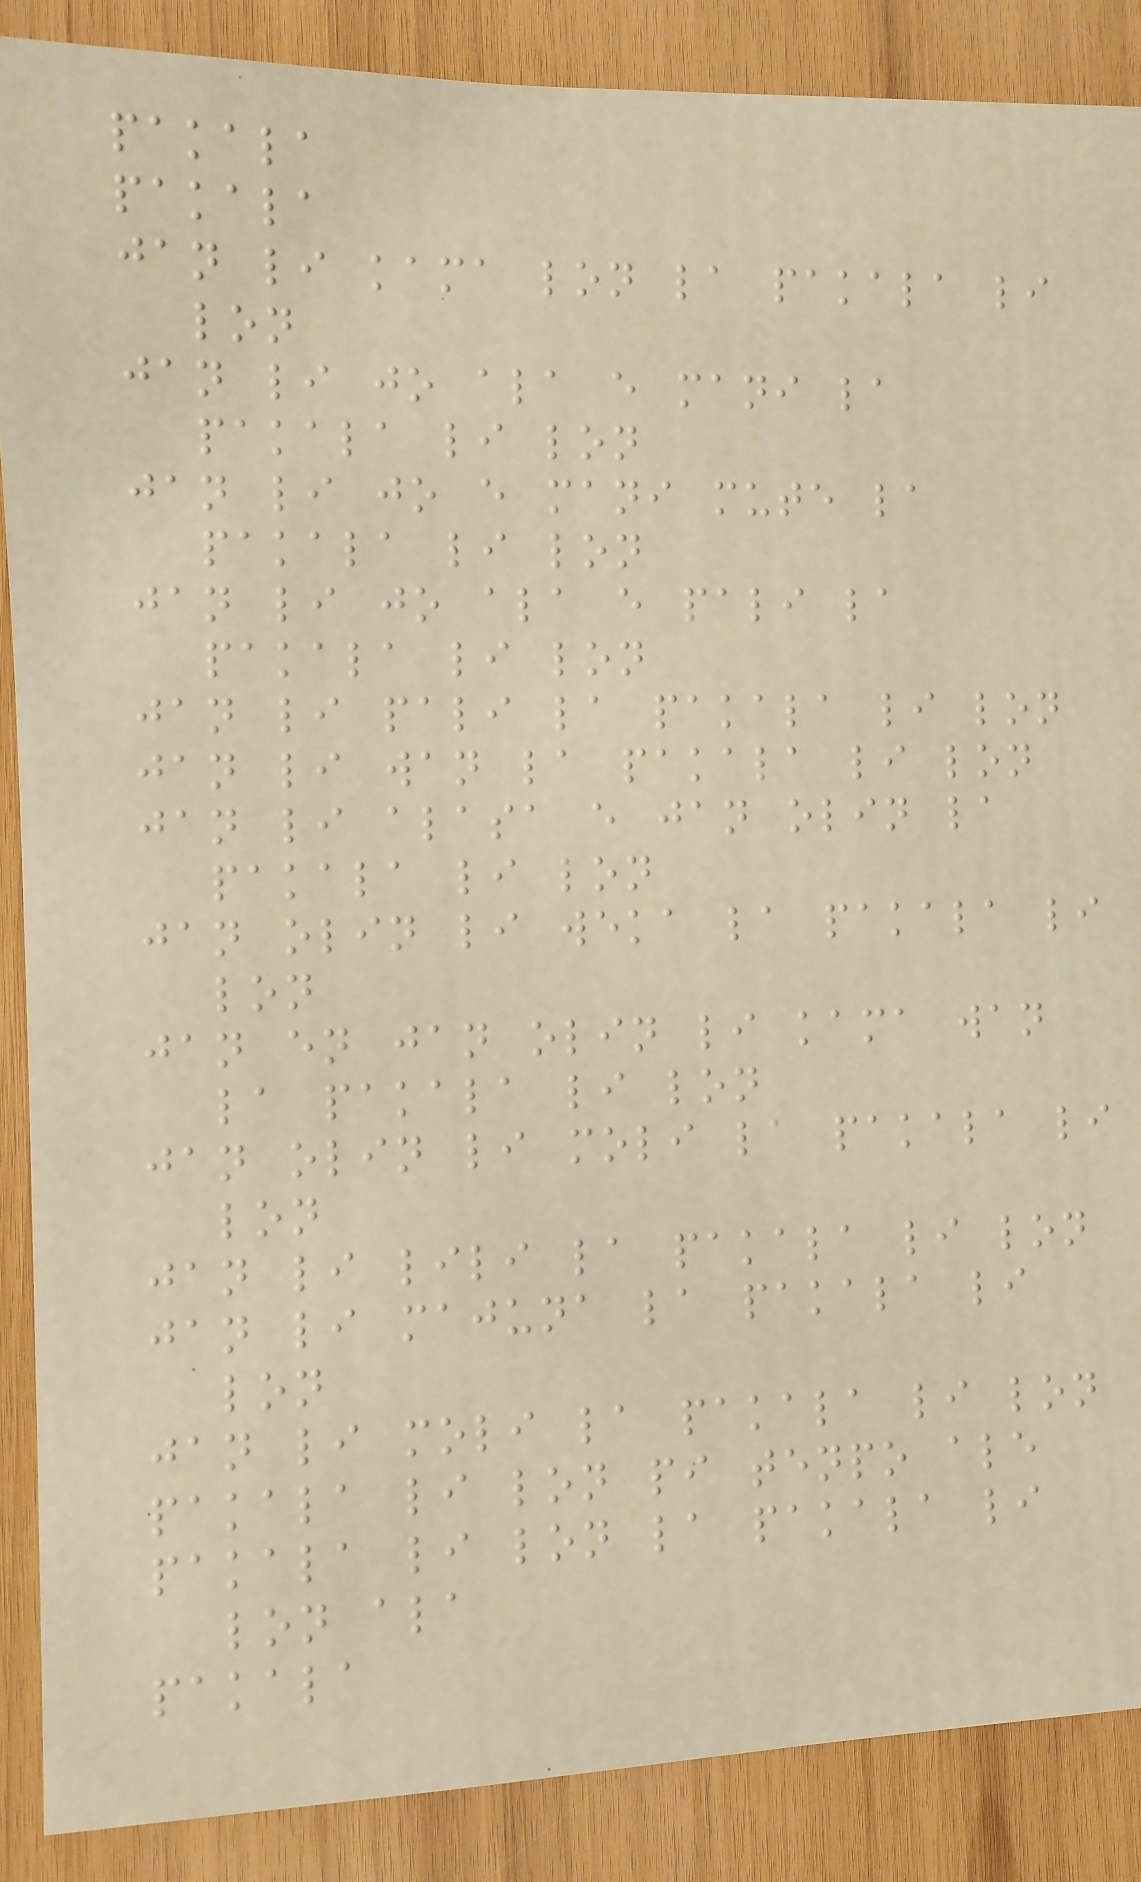pakala
pakala
jan li kama lon la pakala li
lon
jan li jo ala e mani la
pakala li lon
jan li jo e mani mute la
pakala li lon
jan li jo ala e pali la
pakala li lon
jan li pali la pakala li lon
jan li wan la pakala li lon
jan li alasa e jan olin la
pakala li lon
jan olin li weka la pakala li
lon
jan en jan olin li kama wan
la pakala li lon
jan olin li moli la pakala li
lon
jan li lili la pakala li lon
jan li majuna la pakala li
lon
jan li moli la pakala li lon
pakala li lon pi tenpo ale
pakala li lon la pakala li
lon ala
pakala
